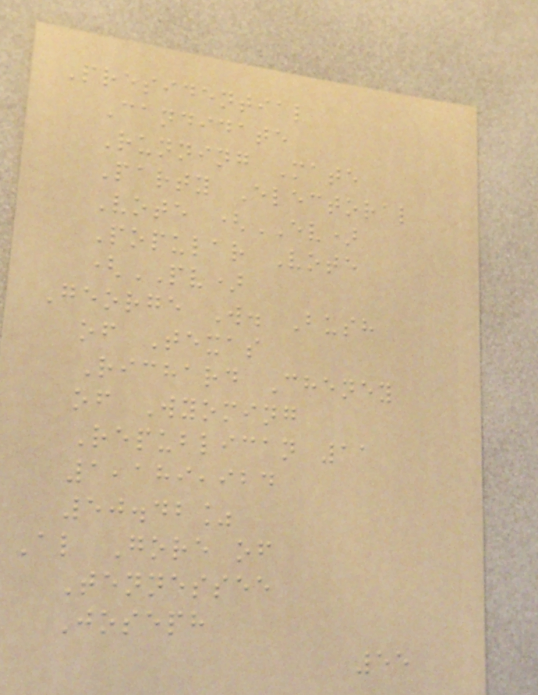Presidential
Candidate
Running Mate
Party Electoral
Vote (EV)
Popular Vote
(PV)
George W. Bush
of Texas
Richard Cheney
of Wyoming
Republican 11
1,189,924
50.42%
Al Gore of
Tennessee
Joseph
55
